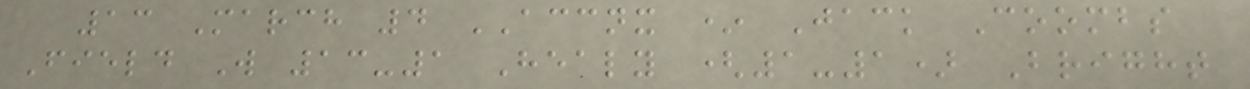13 March 4 ACCNX * Jack Coombs
Field W 13-1 Healy (1-1) Bright
